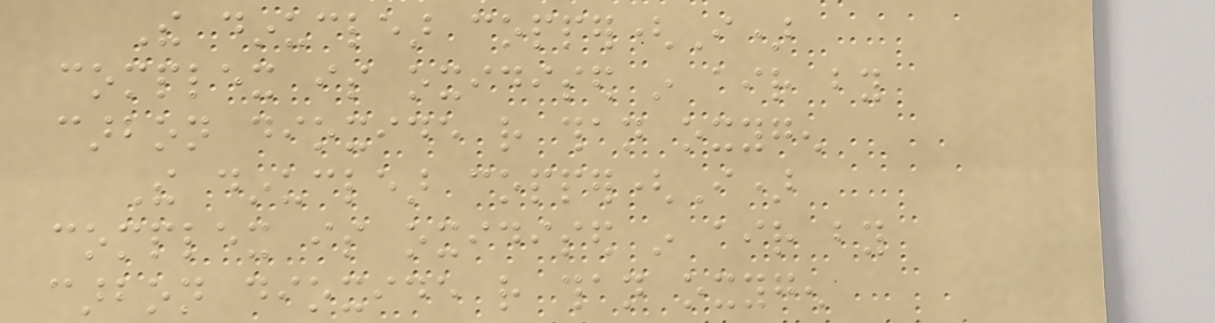The dinuclear copper(I)
complex is oxidised in air by
carbon dioxide rather than oxygen
The dinuclear copper(I)
complex is oxidised in air by
carbon dioxide rather than oxygen
